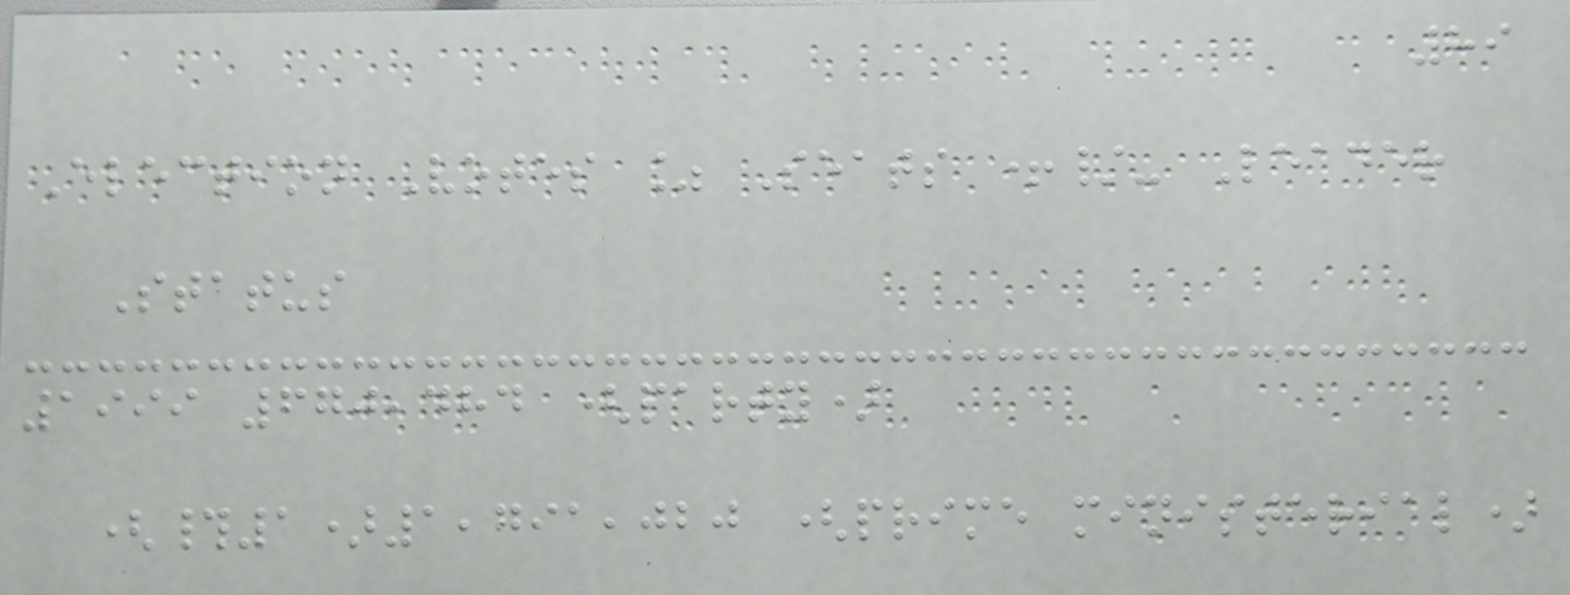89
Election Votes % Seats +/- Leader
Status
1999 670,484 (party)
(#1)1,791,020 (prime ministerial)
